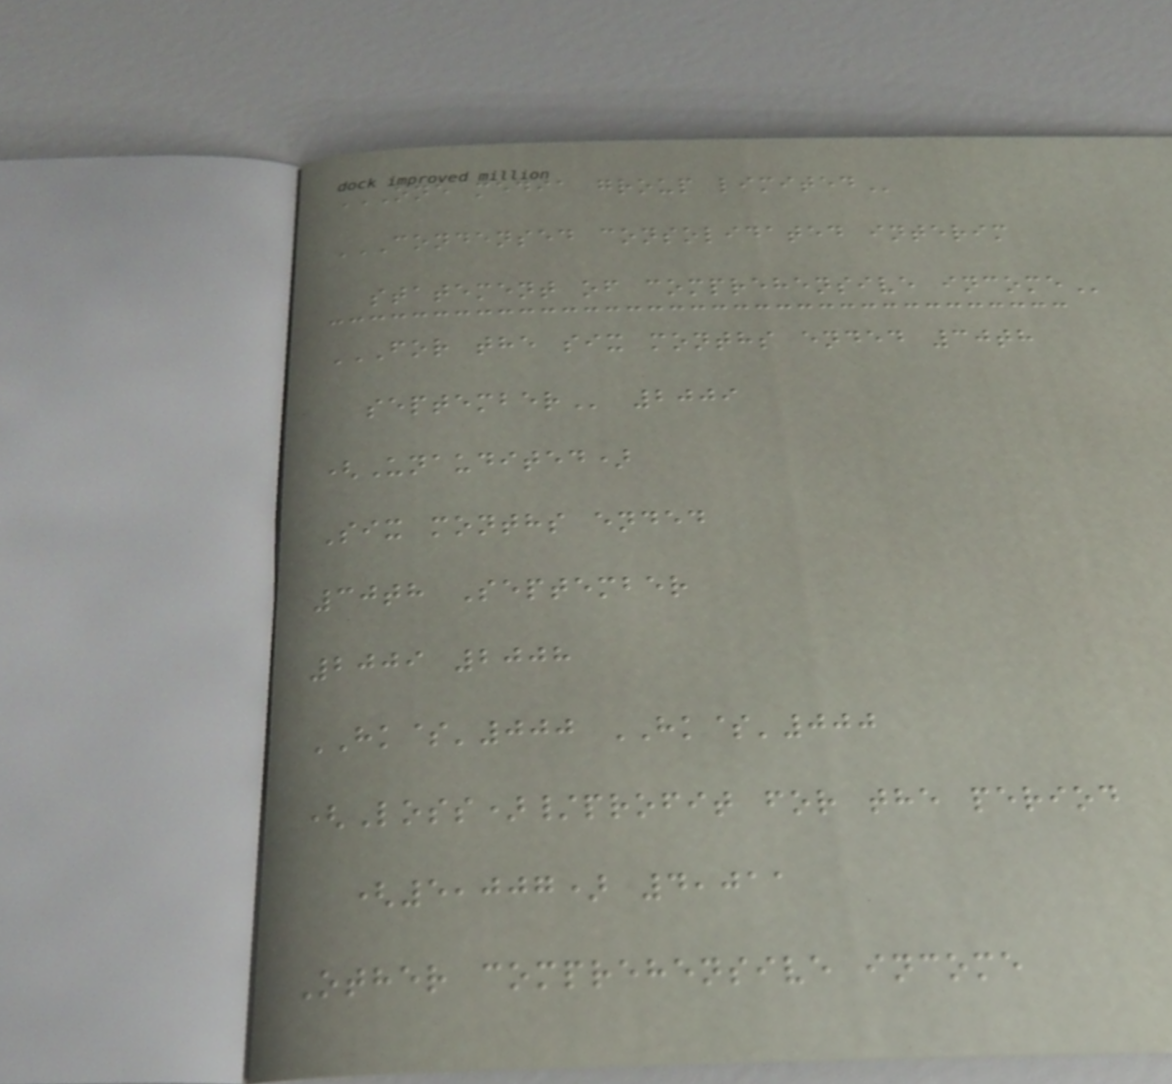ONE MEDIA GROUP LIMITED
CONDENSED CONSOLIDATED INTERIM
STATEMENT OF COMPREHENSIVE INCOME
FOR THE SIX MONTHS ENDED 30TH
SEPTEMBER 2009
(Unaudited)
Six months ended
30th September
2009 2008
HK$'000 HK$'000
(Loss)/profit for the period
(5,007) 4,011
Other comprehensive income
